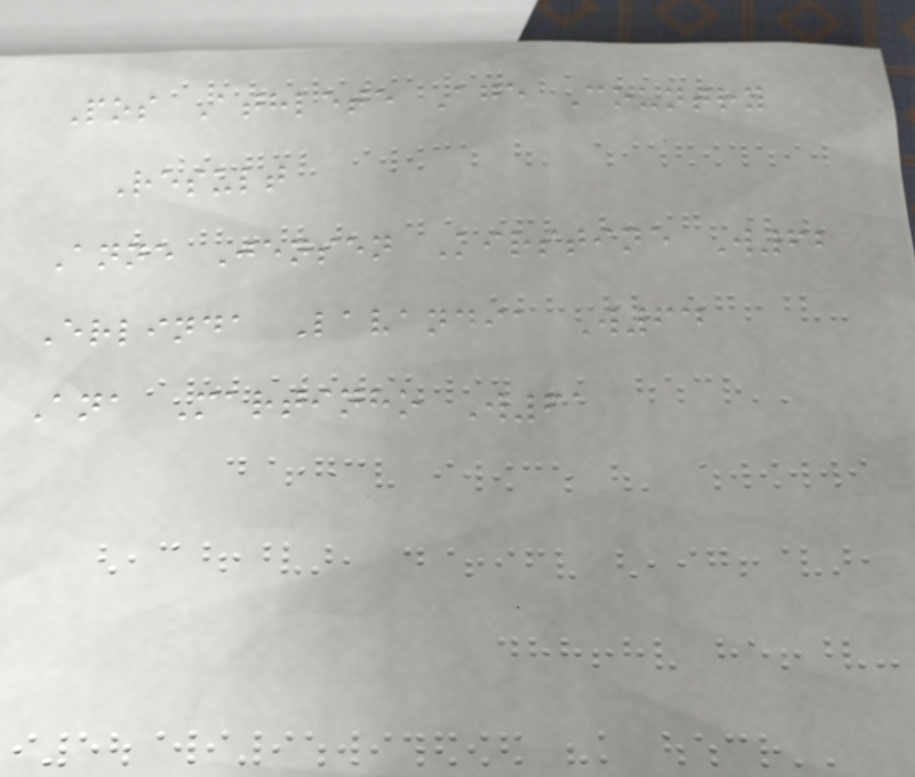Pos Athlete Age Country
Result
Anne Jensen Kirstine W62
Erlinda Lavandia W64
Ana Martinho W61
